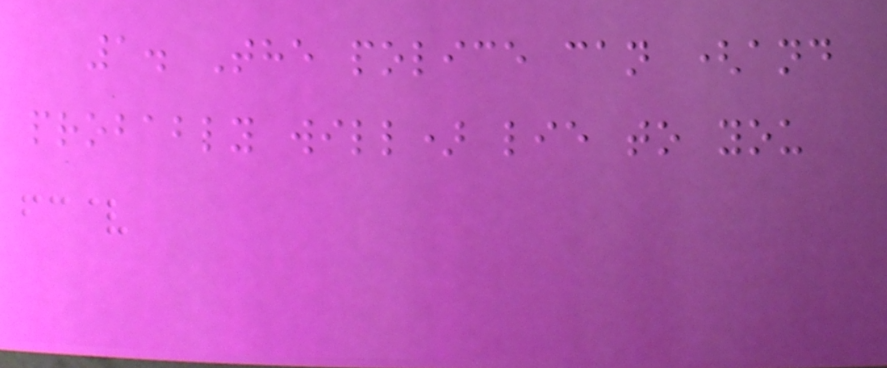1. The police can (and
probably will) lie to you
